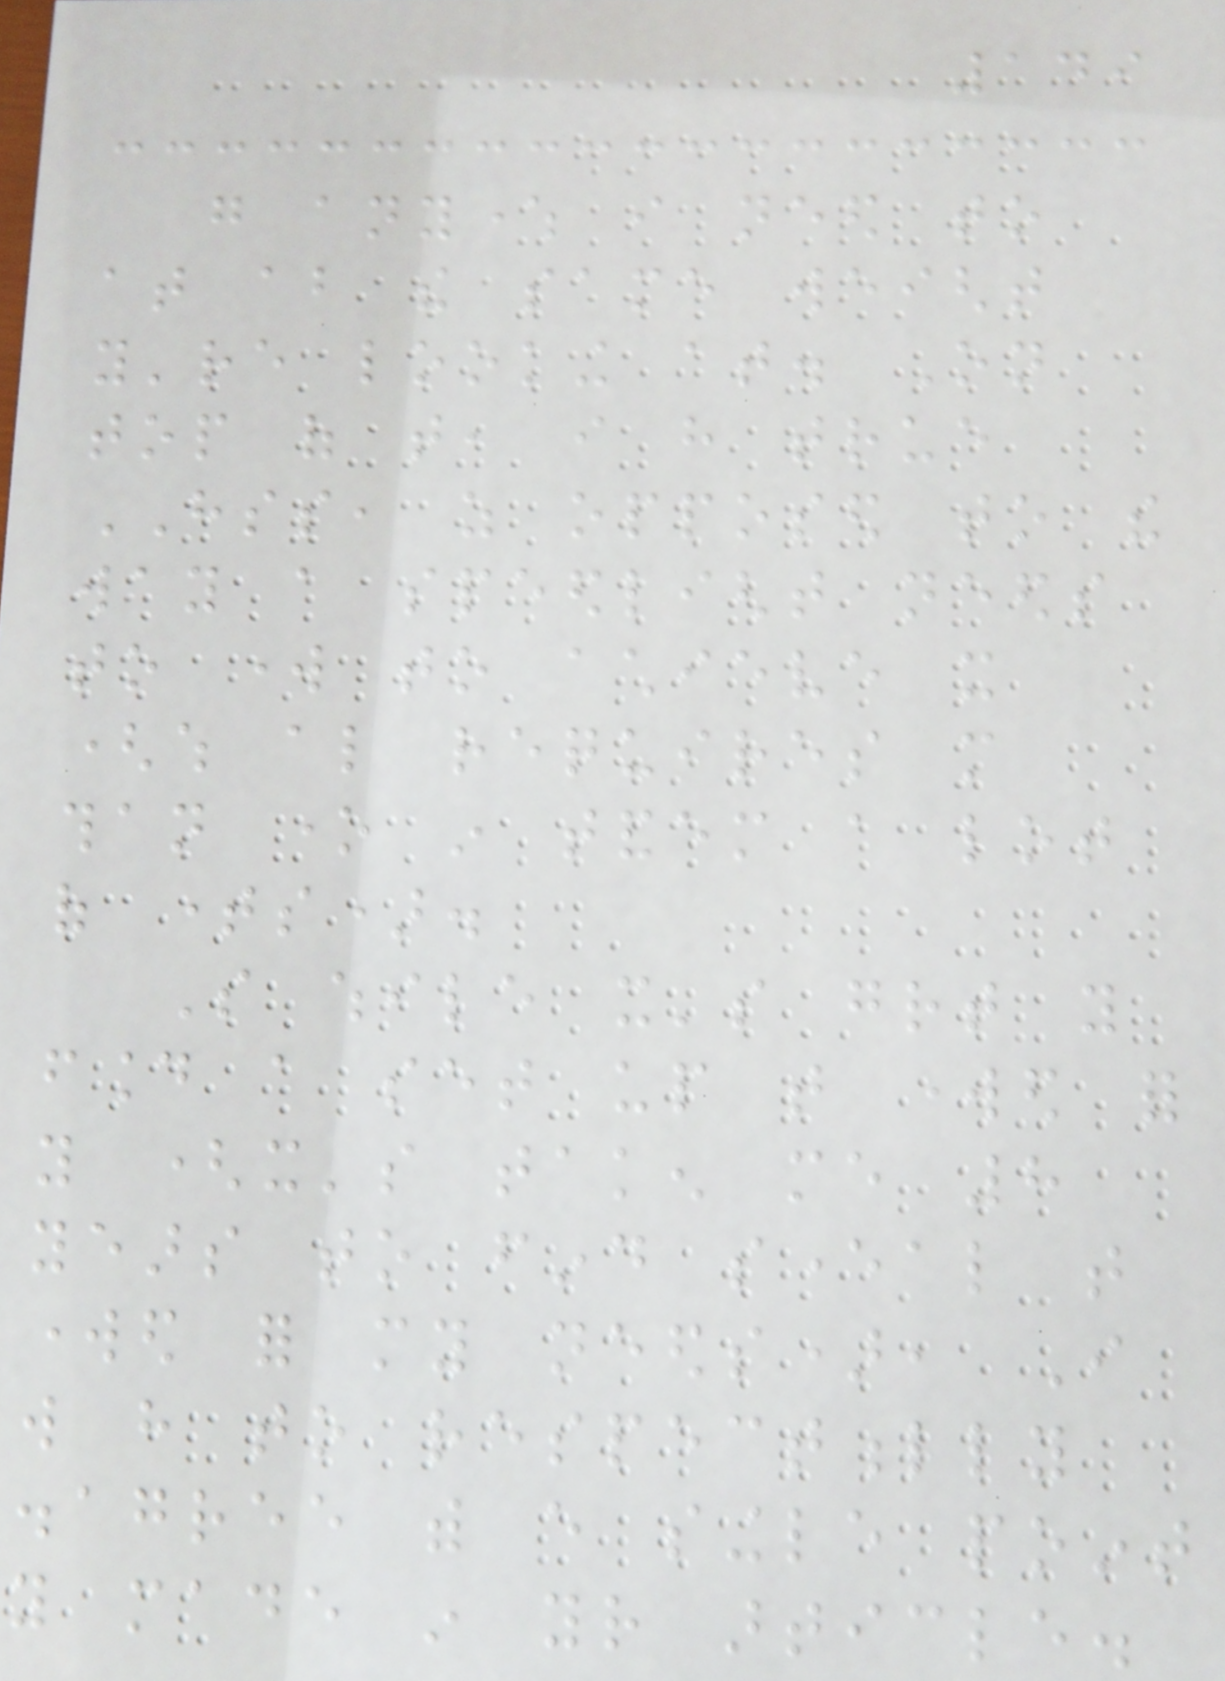149
go anywhere i need to
at about the same weight
you're looking at. On
top of that, i have true
HSS, as opposed to the
way a speedlight needs
to work to achieve it
(which also requires more
than one in tandem a lot
of times).
So while it's great you
found a set up that worked for
you (it's taken me 8
years to find several that
worked for my needs), I
will have to respectfully
disagree with every single point
you made in your article.
